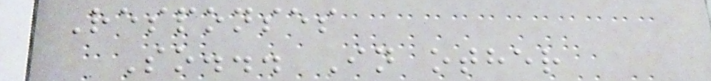Responses
So... In other
